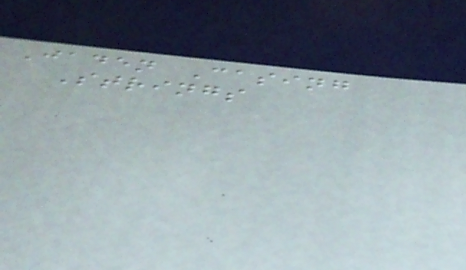Jaden Casing
Strings
